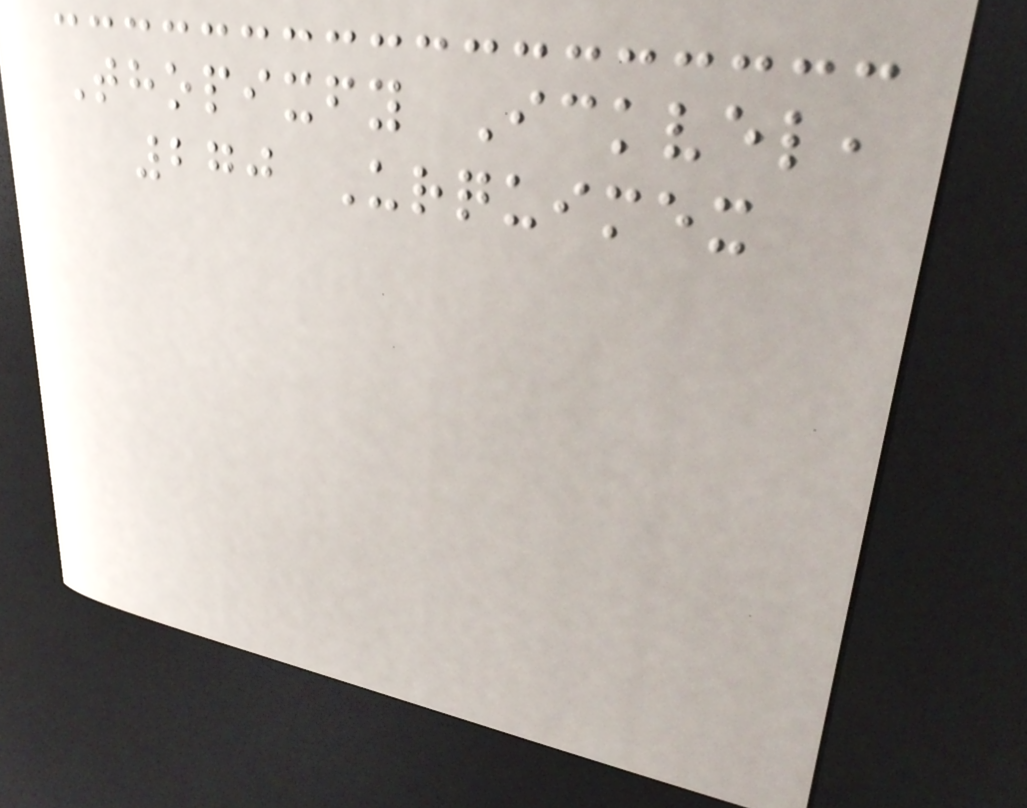Thopixfy Ickvel,
270 Urquimex
